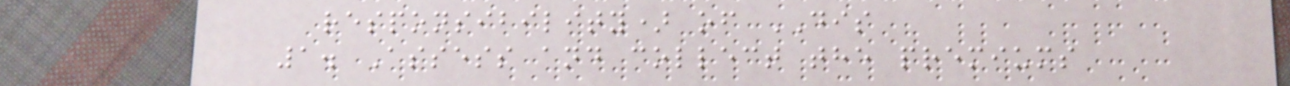responsibility) of DIS
1. Assess and collect the premiums
